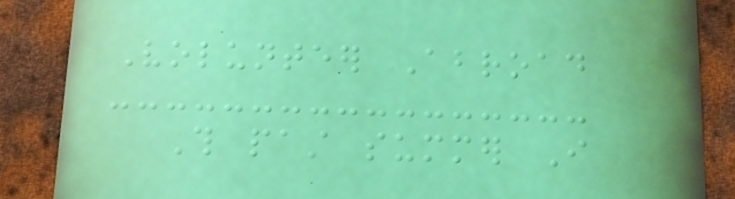Volunteer Abroad
This past summer I
